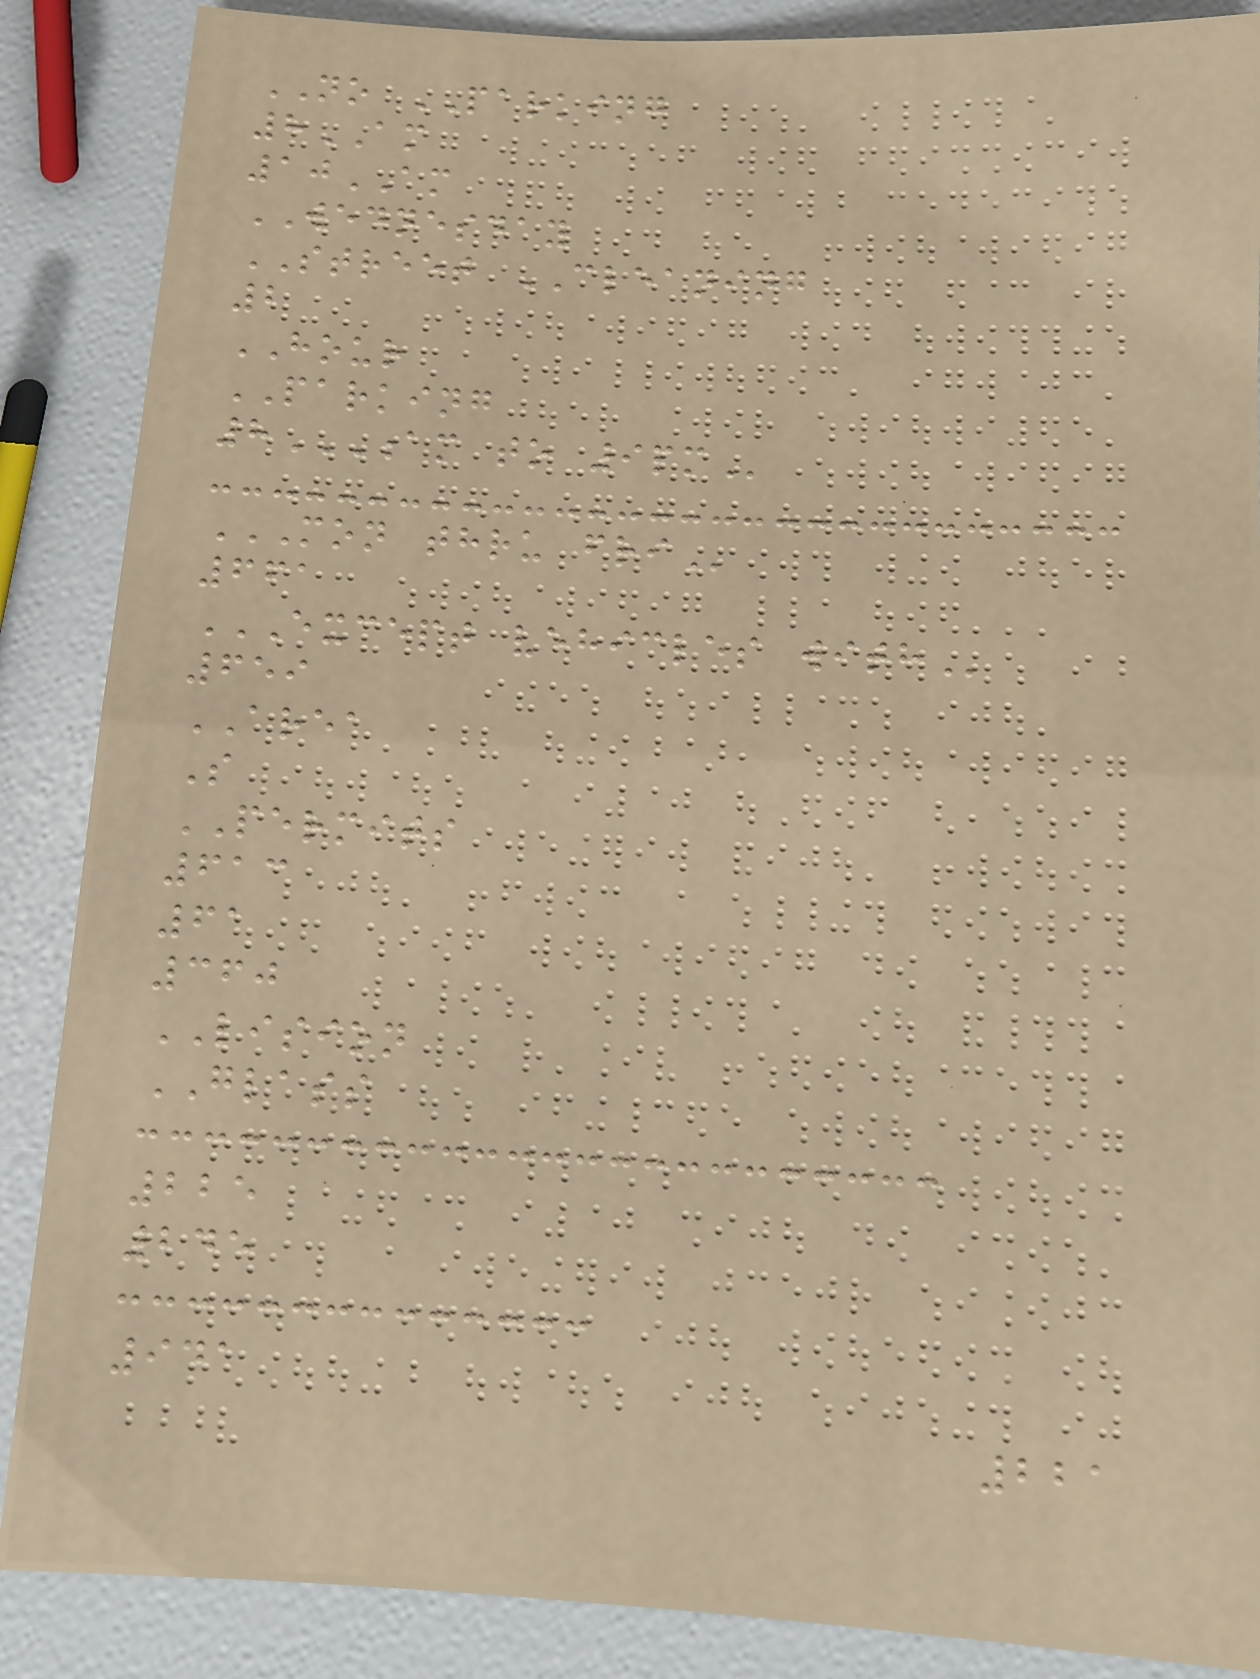NO PARKING
8AM
10AM
WEDNESDAY
STREET CLEANING
2
HOUR
PARKING
8AM TO 9PM
MON THRU FRI
661
EXCEPT VEHICLES WITH
659
AREA
S
PERMITS
613
61
360
LISION
GLASS
225
245
941
221
